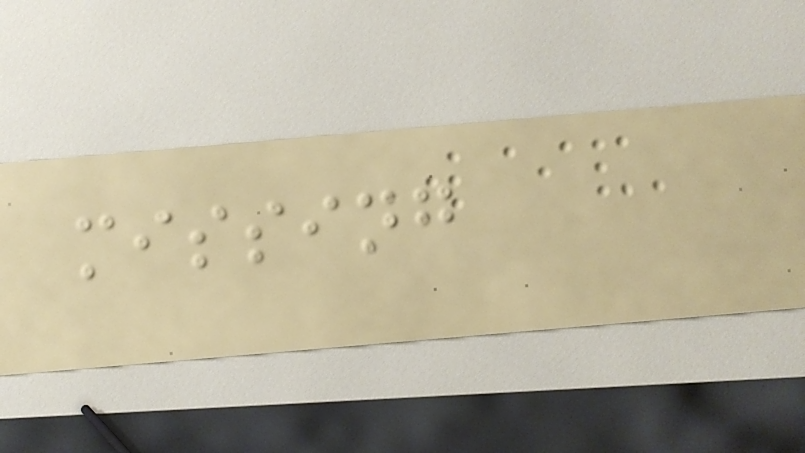missing
